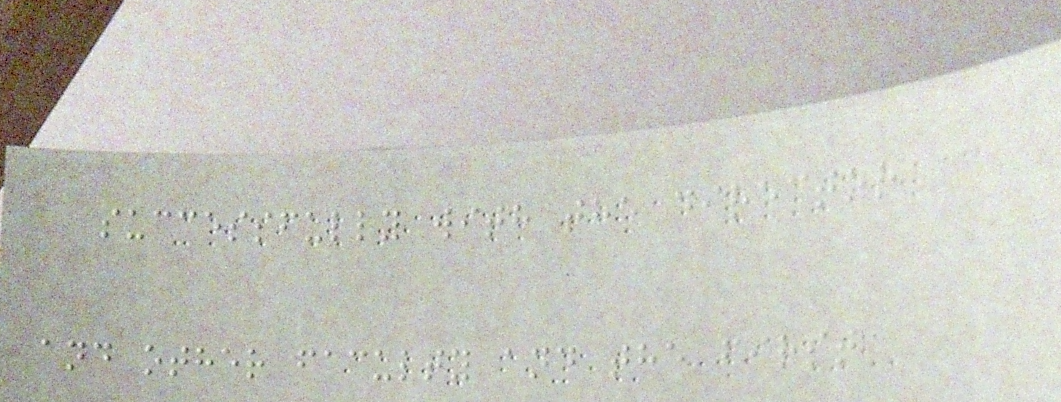successfully with the director
and other faculty and the first
